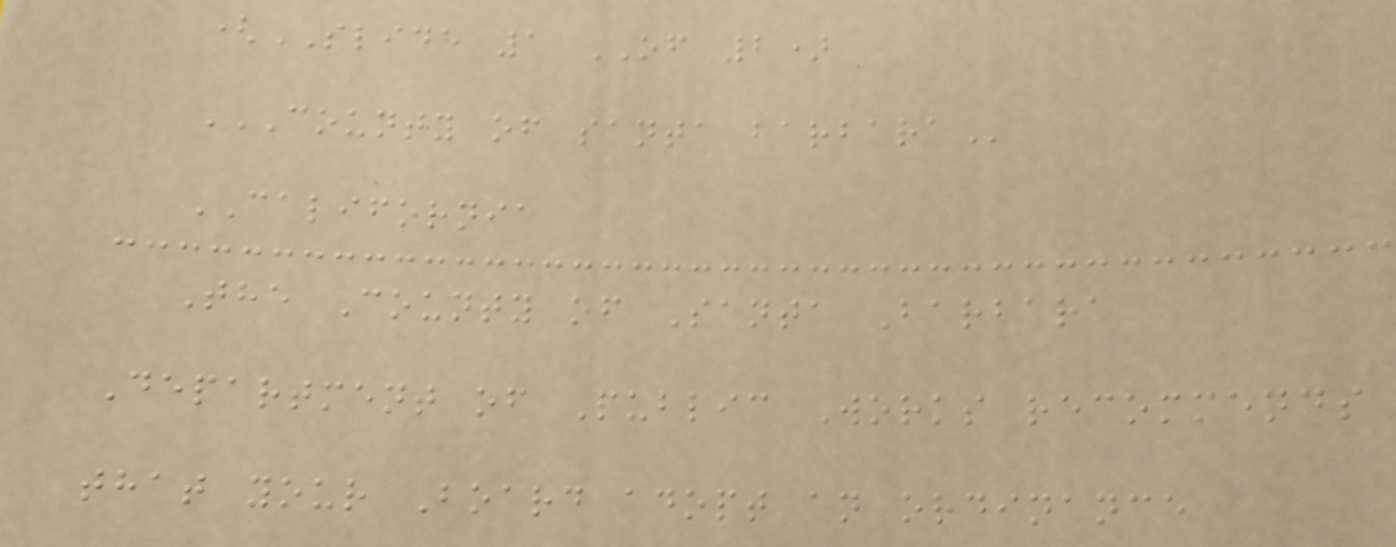(SLIDE 1 OF 2)
COUNTY OF SANTA BARBARA
CALIFORNIA
The County of Santa Barbara
Department of Public Works recommends
that your Board adopt an ordinance
